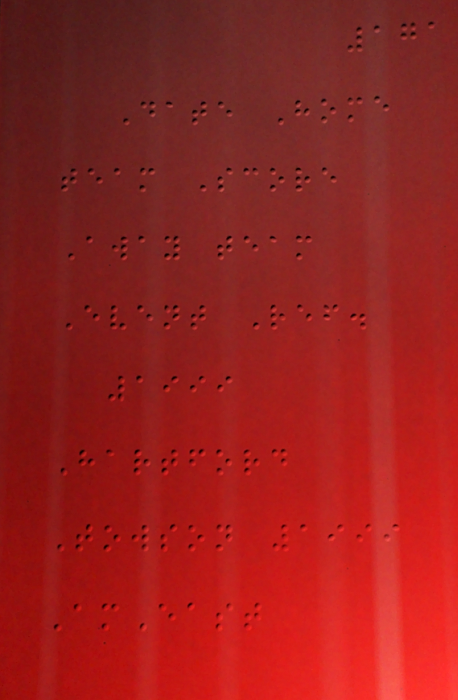171
Date Home
team Score
Away team
Event Ref.
1999
Hartford
Towson 1999
AmEast
